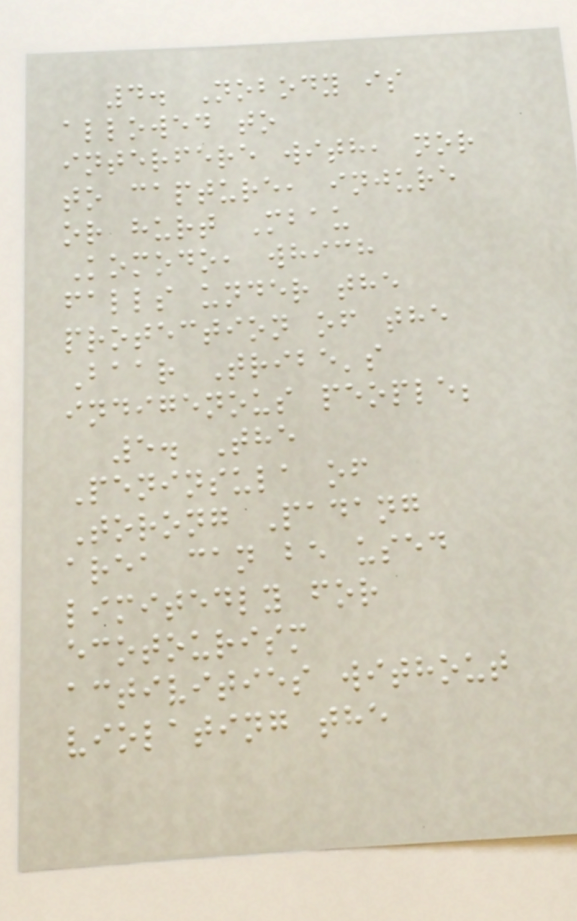4. Nobody is
allowed to
interfere with, nor
to capture, injure
or hurt Mbau
Komodo, which
falls under the
protection of the
Baar Tribe's
indigenous people;
5. The
Peninsula of
Torong Padang
area can be used
limitedly for
ecotourism
activities without
violating the
